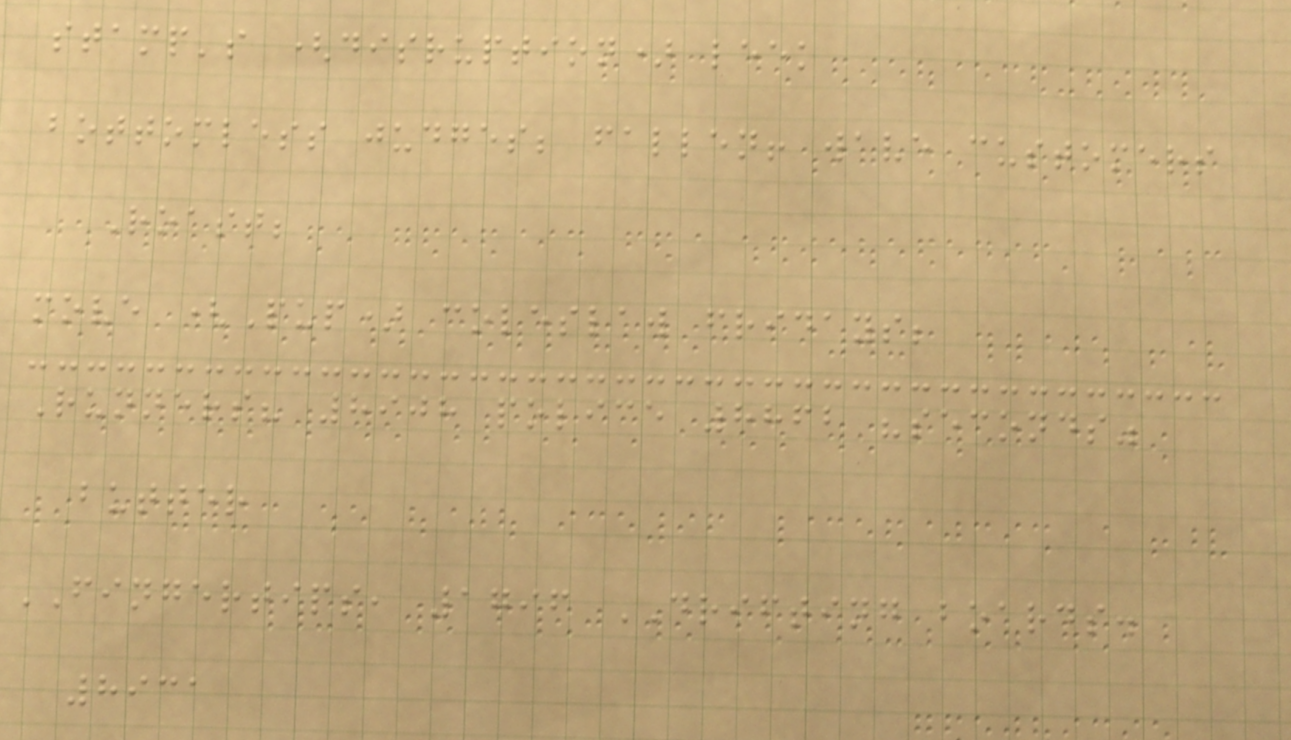stamp's (disruption) leek
bottomless judges; fallen! wave customers
Roast;
move (Pup) coleslaw fridays;
Runners? 8908 police 8862 "seconds"
butter
FINGERTIPS, 1796 DRIFTING boards.
8931
